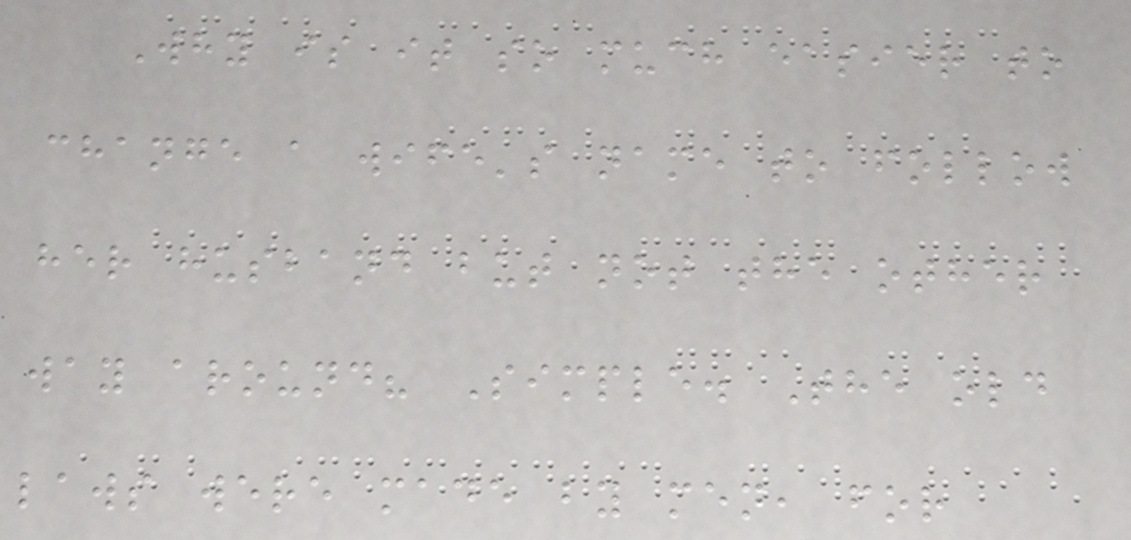Why is it so much easier to
change a wife's name to follow
her husband but not the other
way around? Simple. The old
laws were made by men, for
